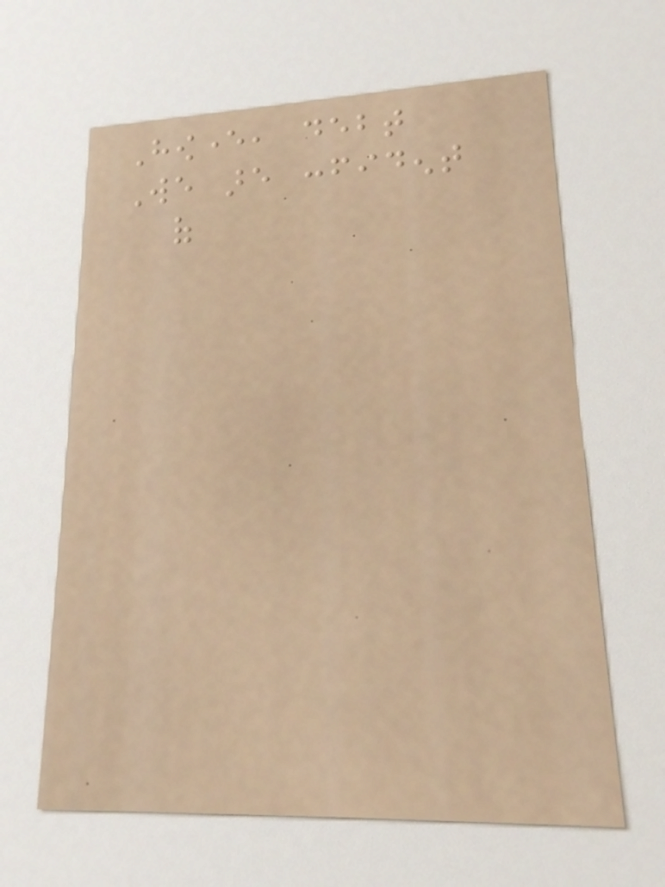However, debt
We are confident
of
